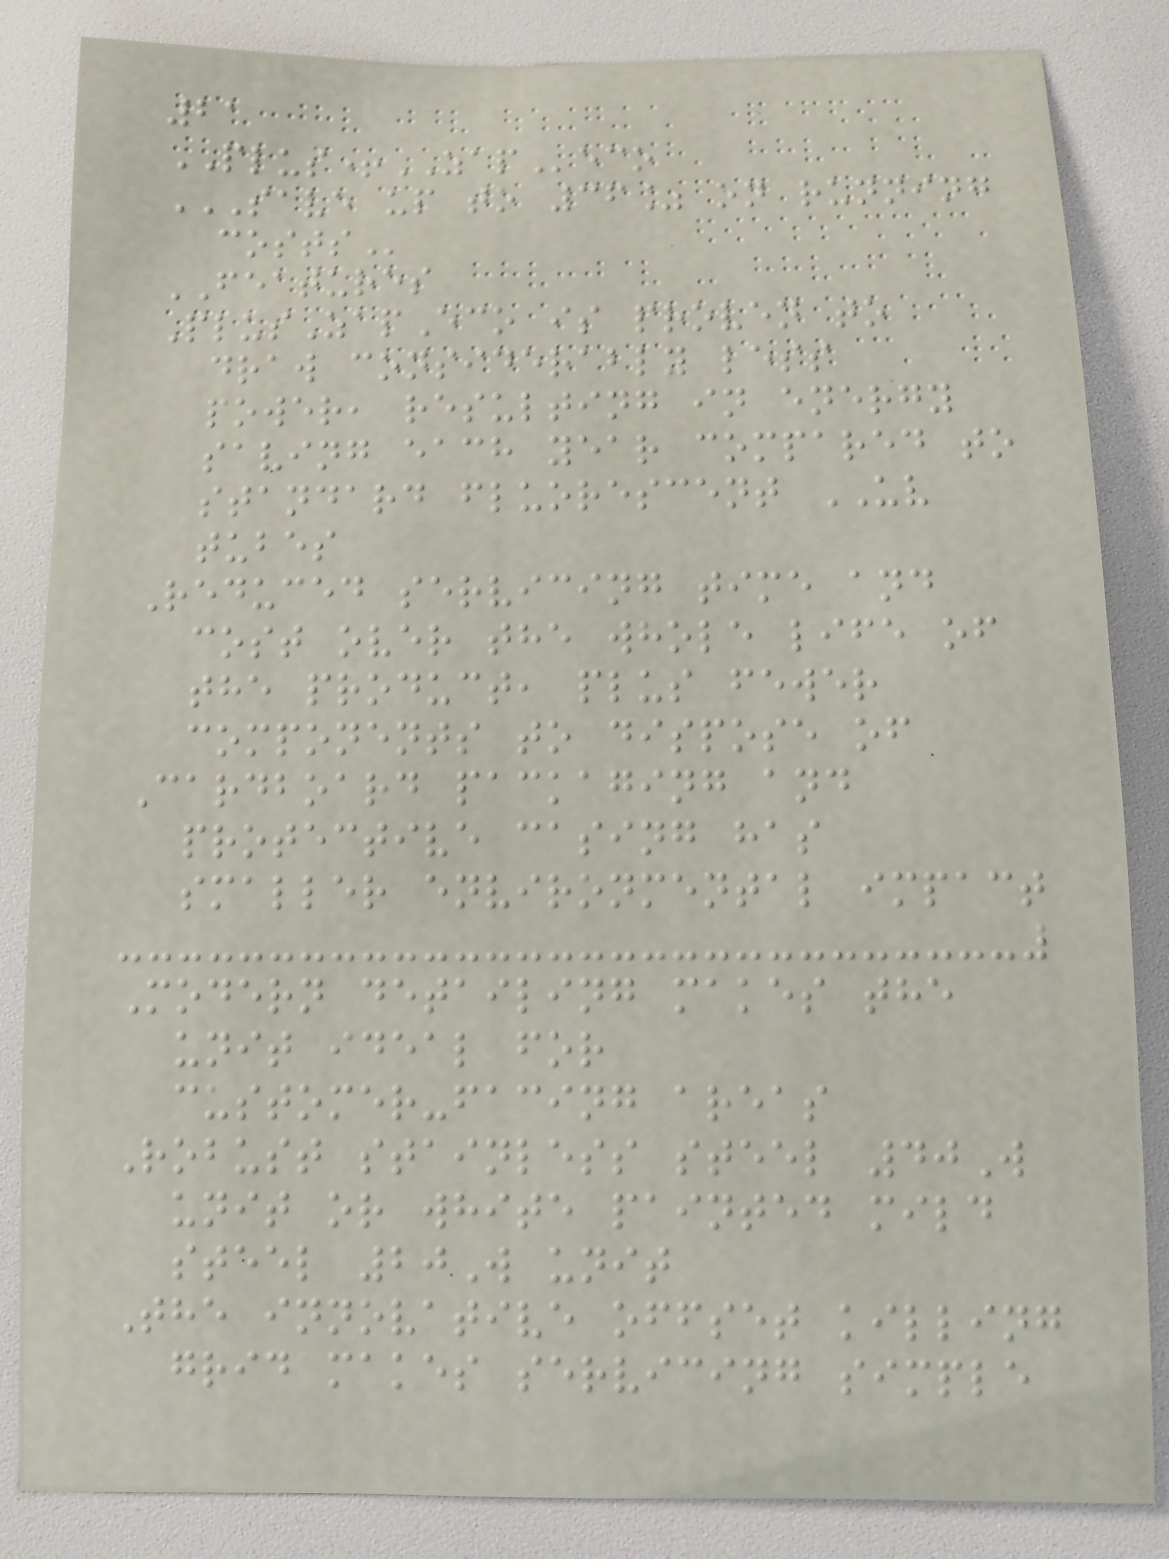21
PLUS+ZAPeco
SAVE UP TO 36% ON RUNNING
COSTS
FEATURES
PlusZapEco is proven to
draw considerably less
power, resulting in energy
saving each year compared to
standard fluorescent UV
tubes
Reduced servicing time and
cost over the whole life of
the product, plus fewer
components to dispose of
Cardboard packaging and
protective casing has
smaller environmental impact
Modern detailing makes the
unit ideal for
customer-facing areas
Robust stainless steel 40W
unit or white painted mild
steel 20W unit
The innovative offset killing
grid makes servicing simple
